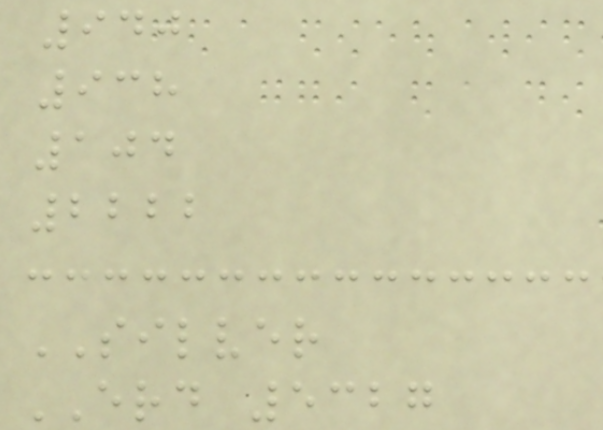940
938
104
2222
SILVER
ERD 5327
